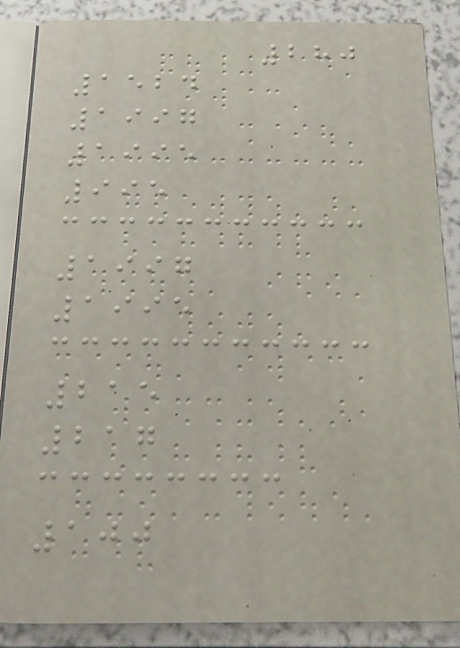280
1524
1997
1995
995
1997
1995
215
217
100
